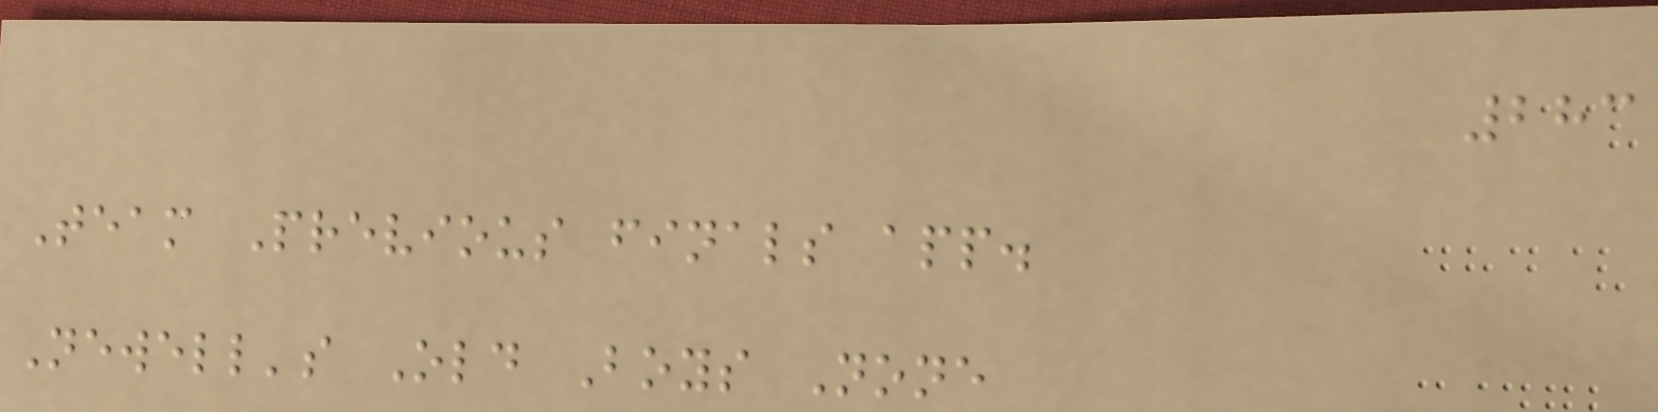283
Team Previous finals app.
Newell's Old Boys None
